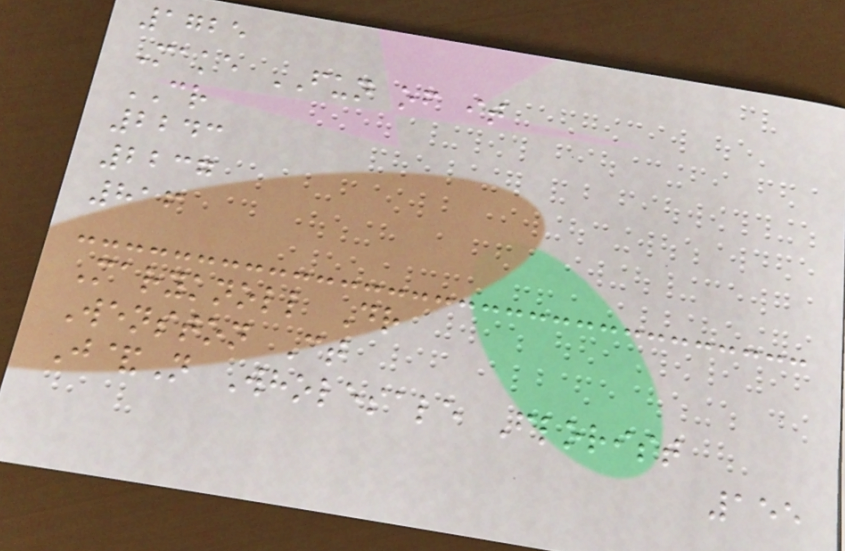1725
Make FUN of it
CR
2243
2237
816
Maryknoll Dr
Wenston Ct
J&N Wholesale Florist
155
